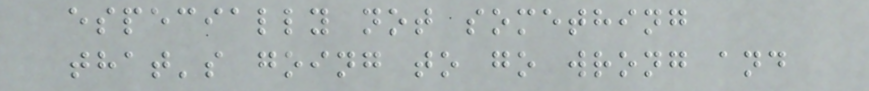especially not something
that's going to go wrong and
